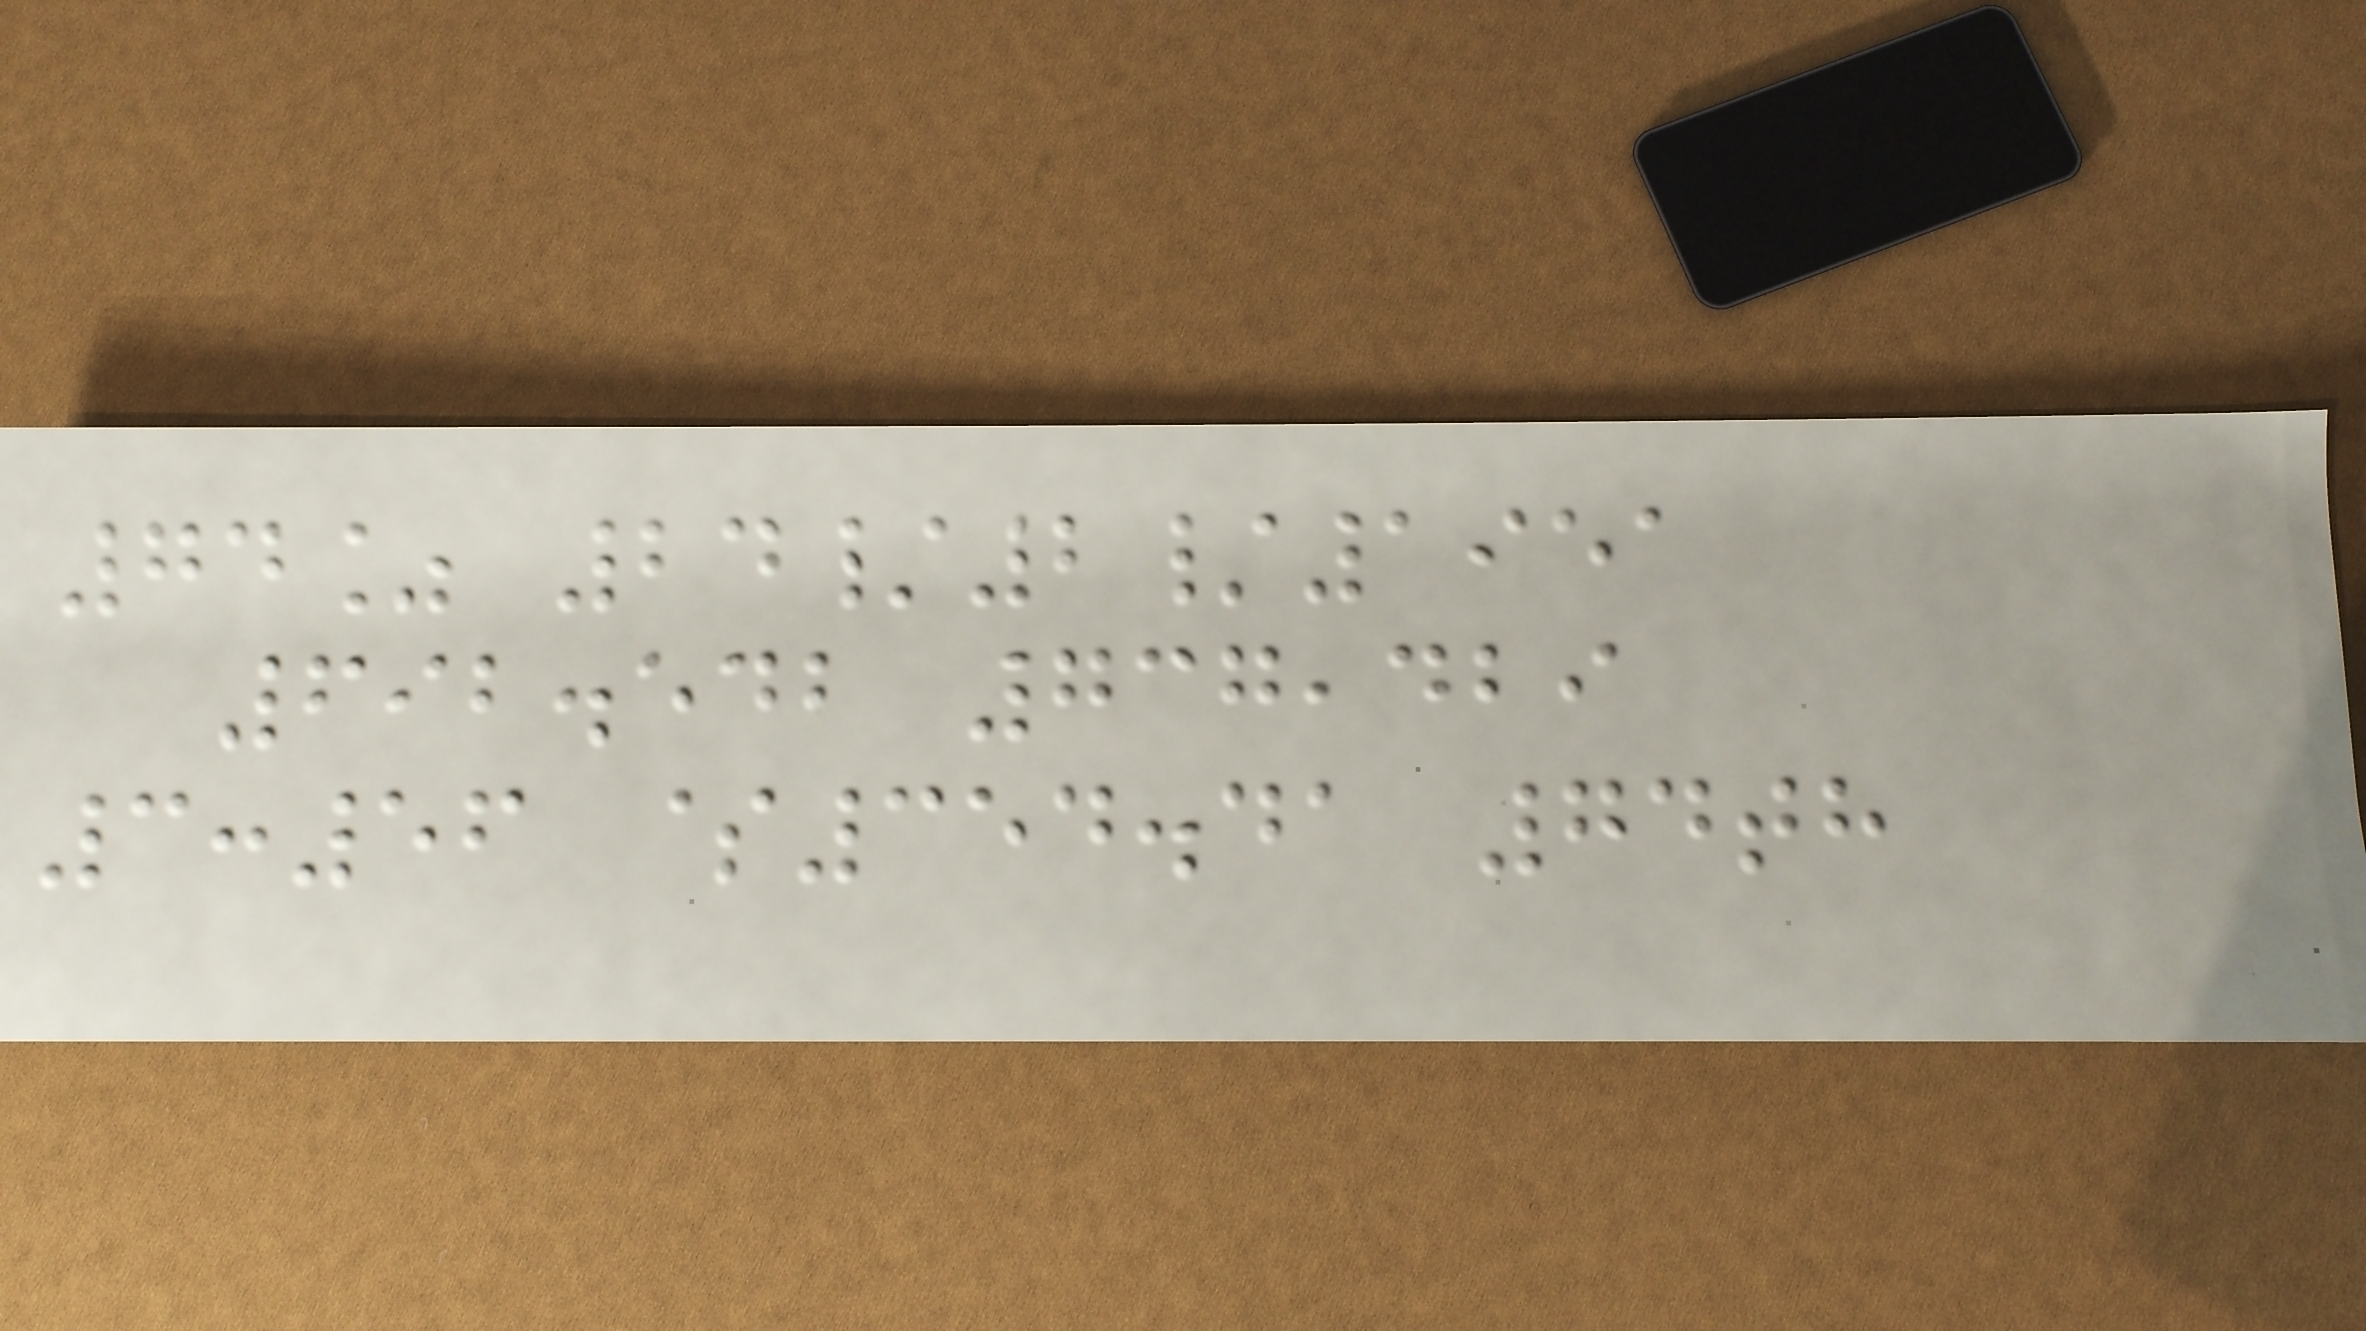74% 24/2/1951
692.542 737,429
3:56 $354.41 74th
